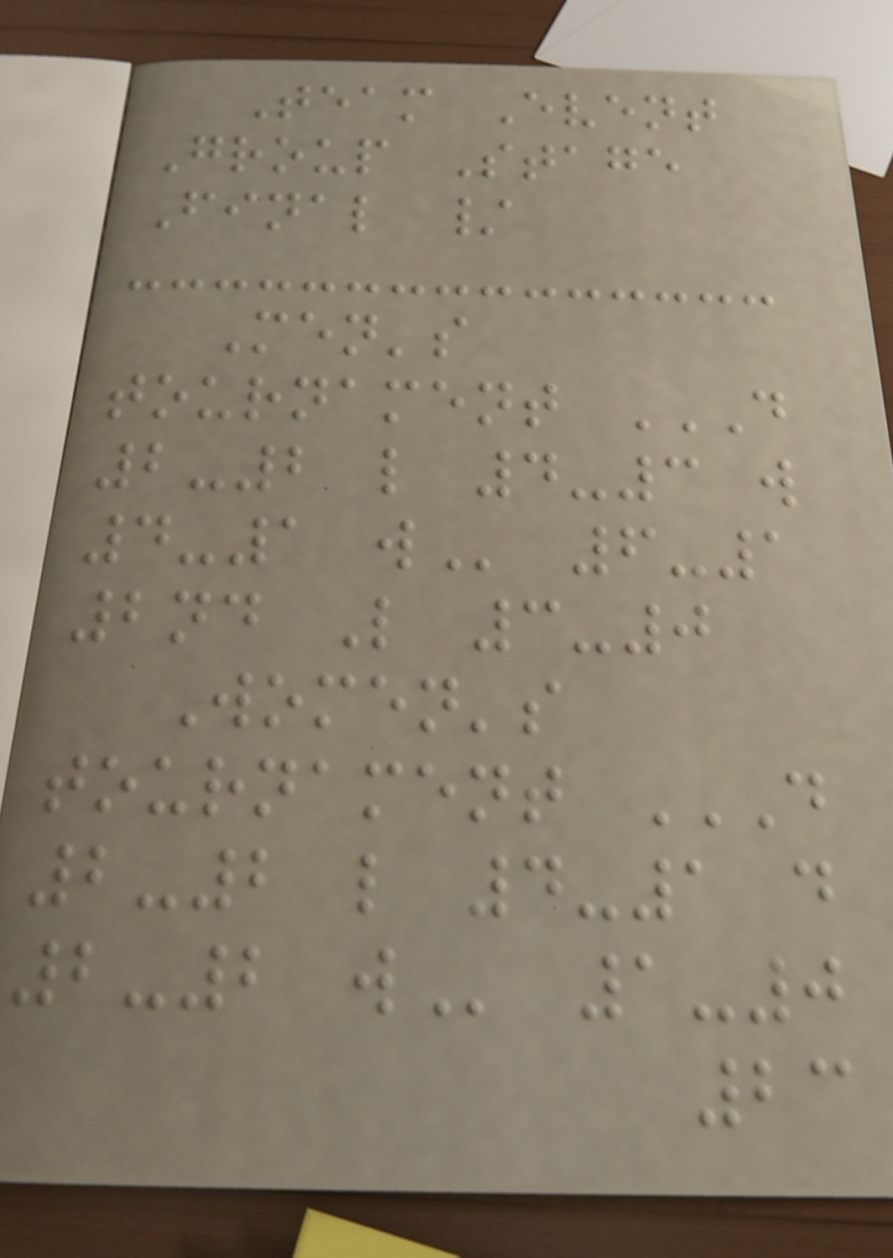Team Event
Group Stage
Final /
Men's
tournament D
2-2 L 4-3 W
4-1 W 6-1
2nd L 3-0
Women's
tournament D
2-2 L 4-1 D
2-2 W 1-0
23
